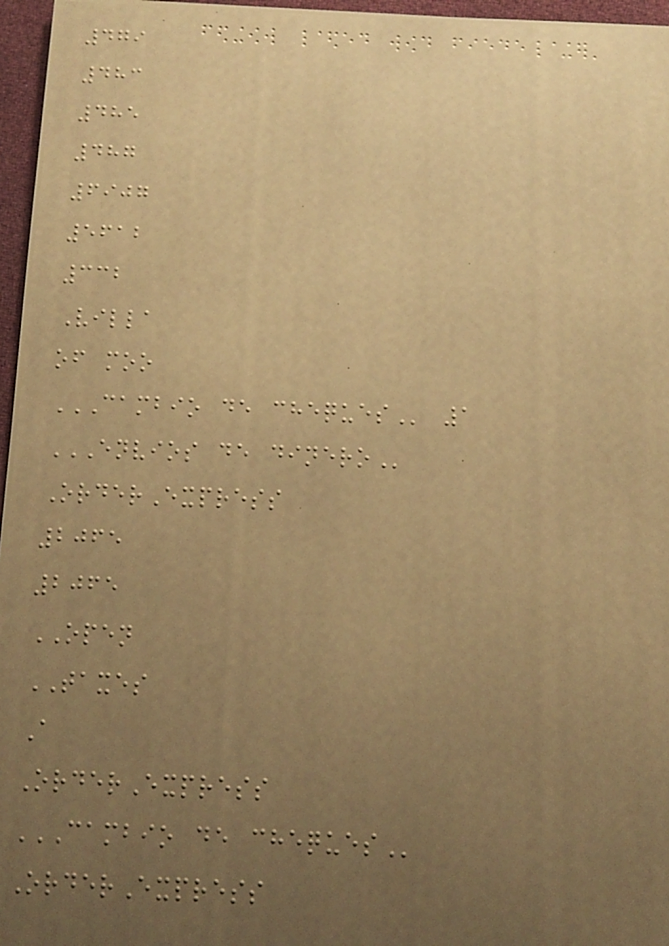479
483
485
487
6907
5612
332
Villa
of moo
CAMBIO DE CHEQUES 1
ENVIOS DE DINERO
OrderExpress
2065
2065
OPEN
TAXES
A
OrderExpress
CAMBIO DE CHEQUES
OrderExpress
